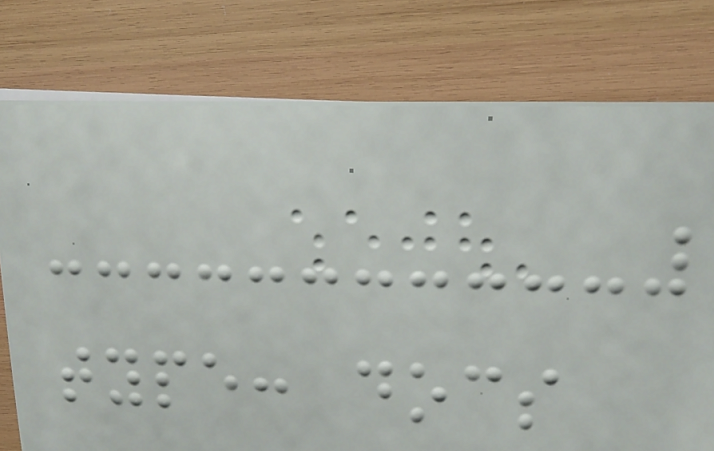type: docs
